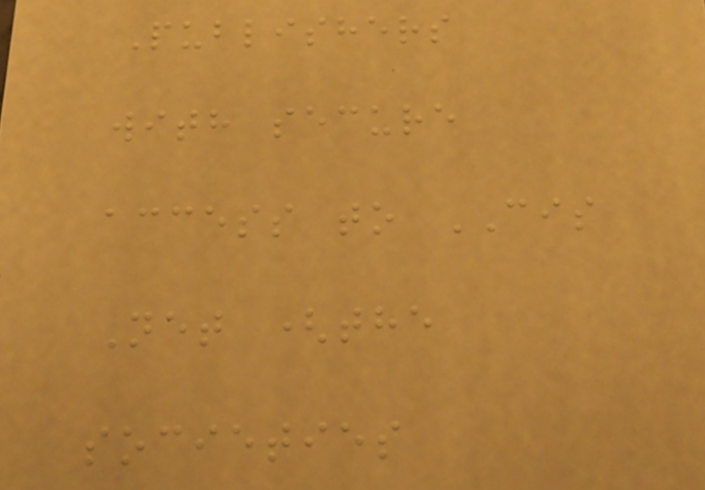Publishers
with secure
access to CIS
Net (the
societies
